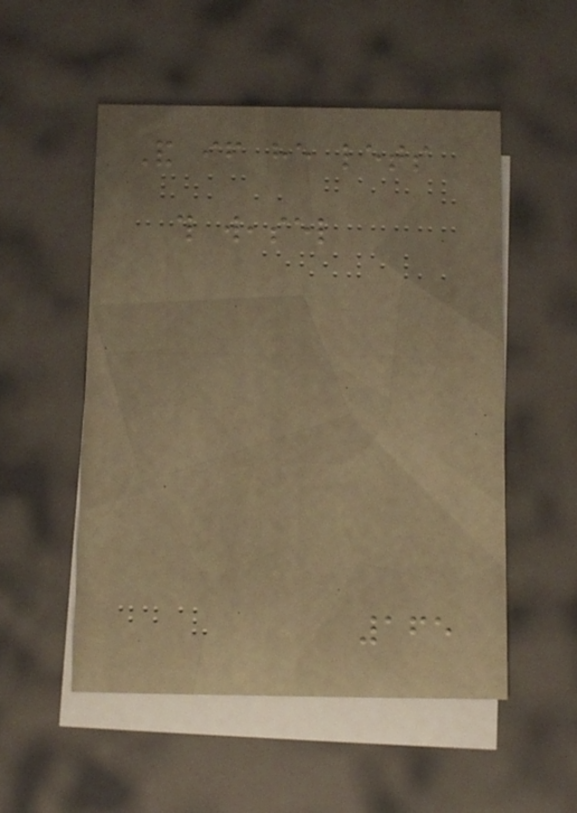And if he lets
this weasel
165
